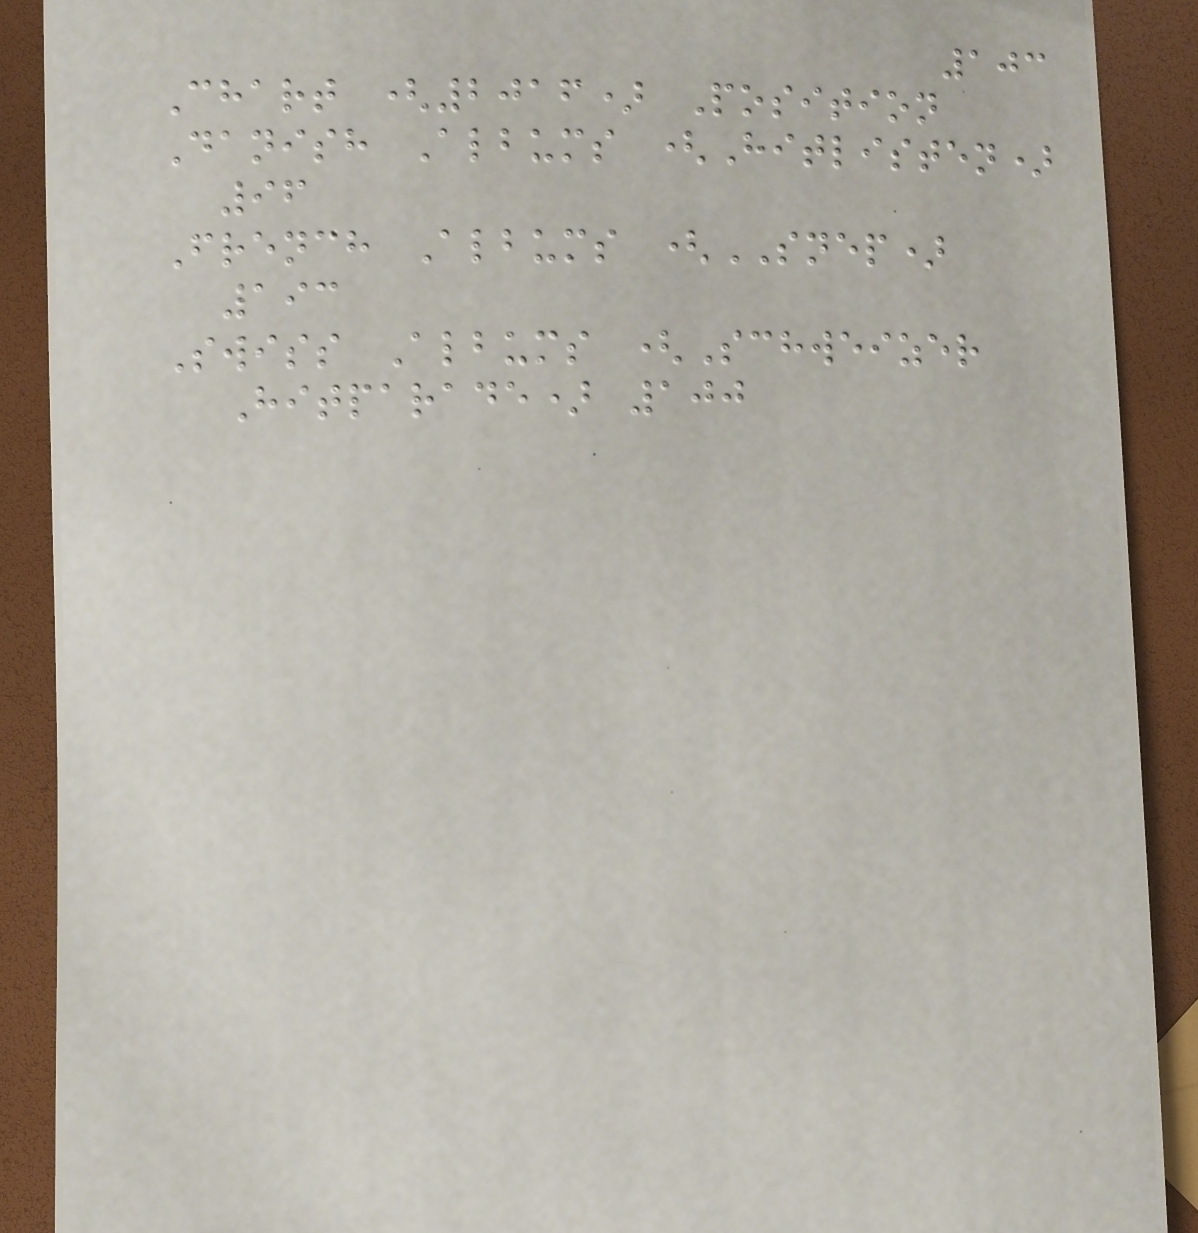103
Chart (2016) Position
Danish Albums (Hitlisten)
96
French Albums (SNEP)
193
Swiss Albums (Schweizer
Hitparade) 100
